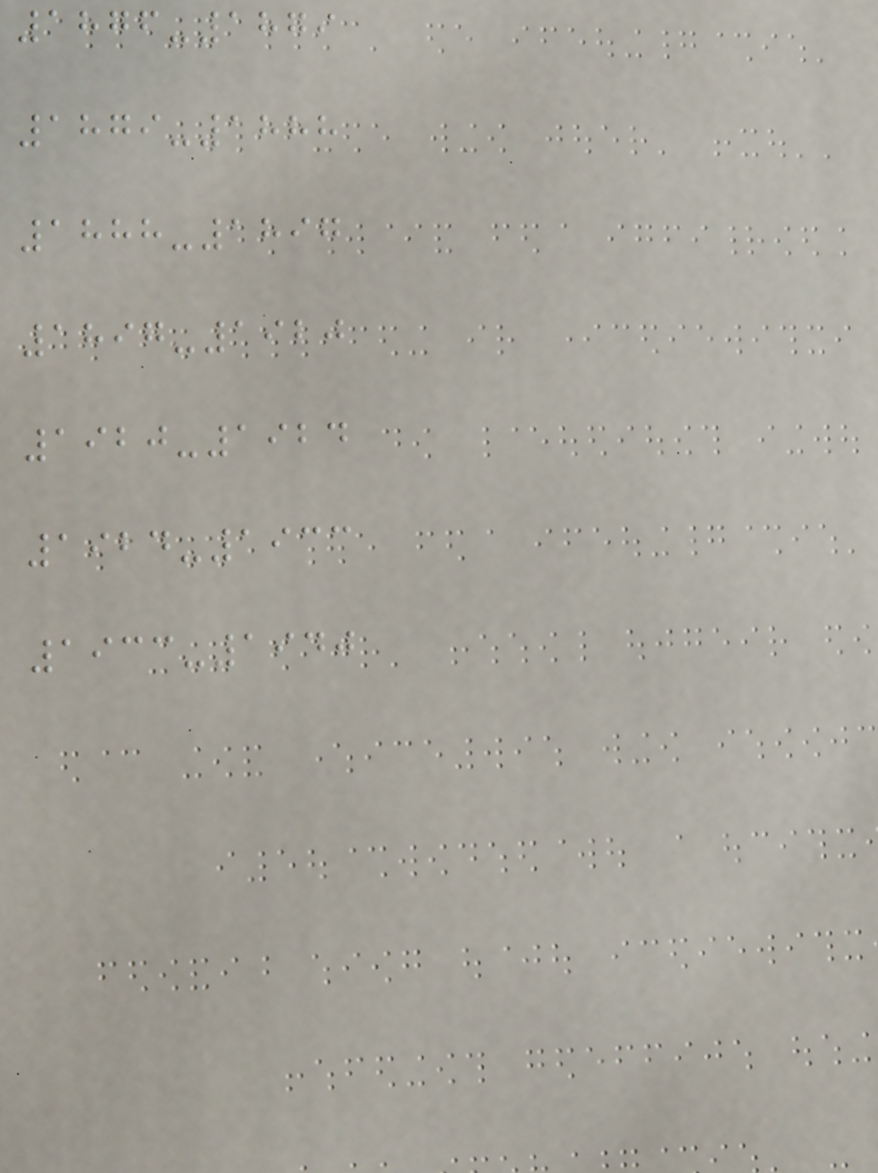1876-1879
1879-1888
1888-1897
1897-1920
1920-1924
1924-1933
1933-1940
